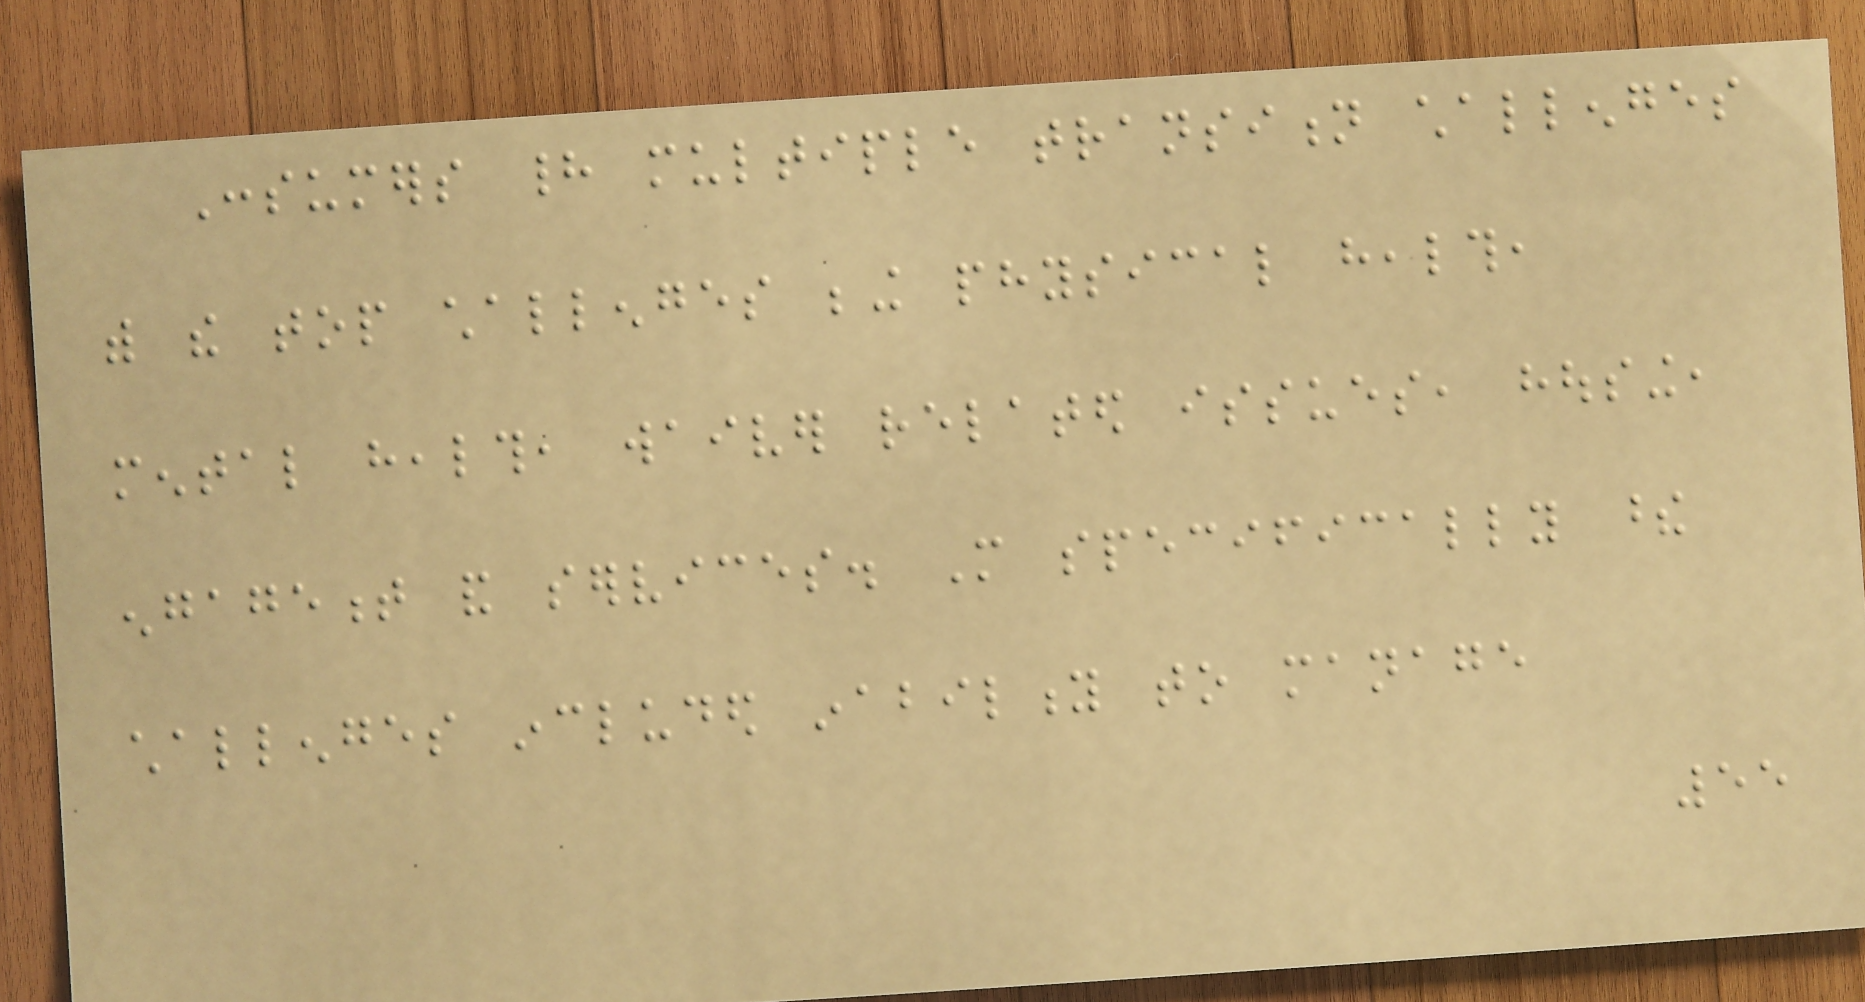Consumers had multiple transition challenges
with the top challenges being physical health,
mental health, waiver related issues, housing,
engagement and services. More specifically these
challenges included inability to manage
55
